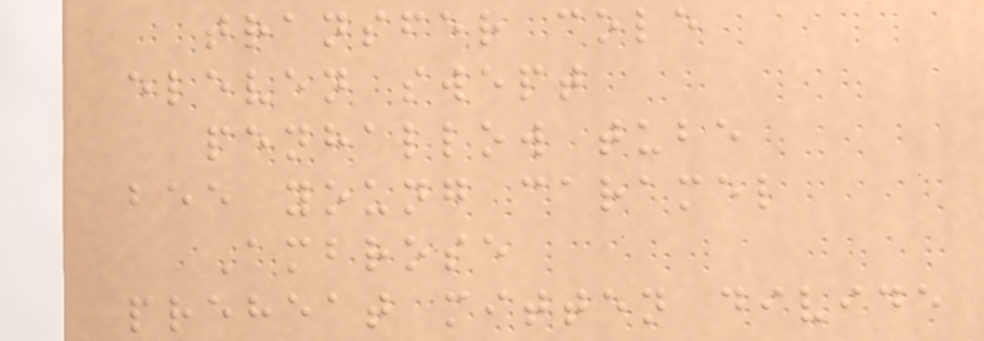transfer cole
eleven swept
penhallow tube
bee young caramel
Ambrose
preheat mitten divide
